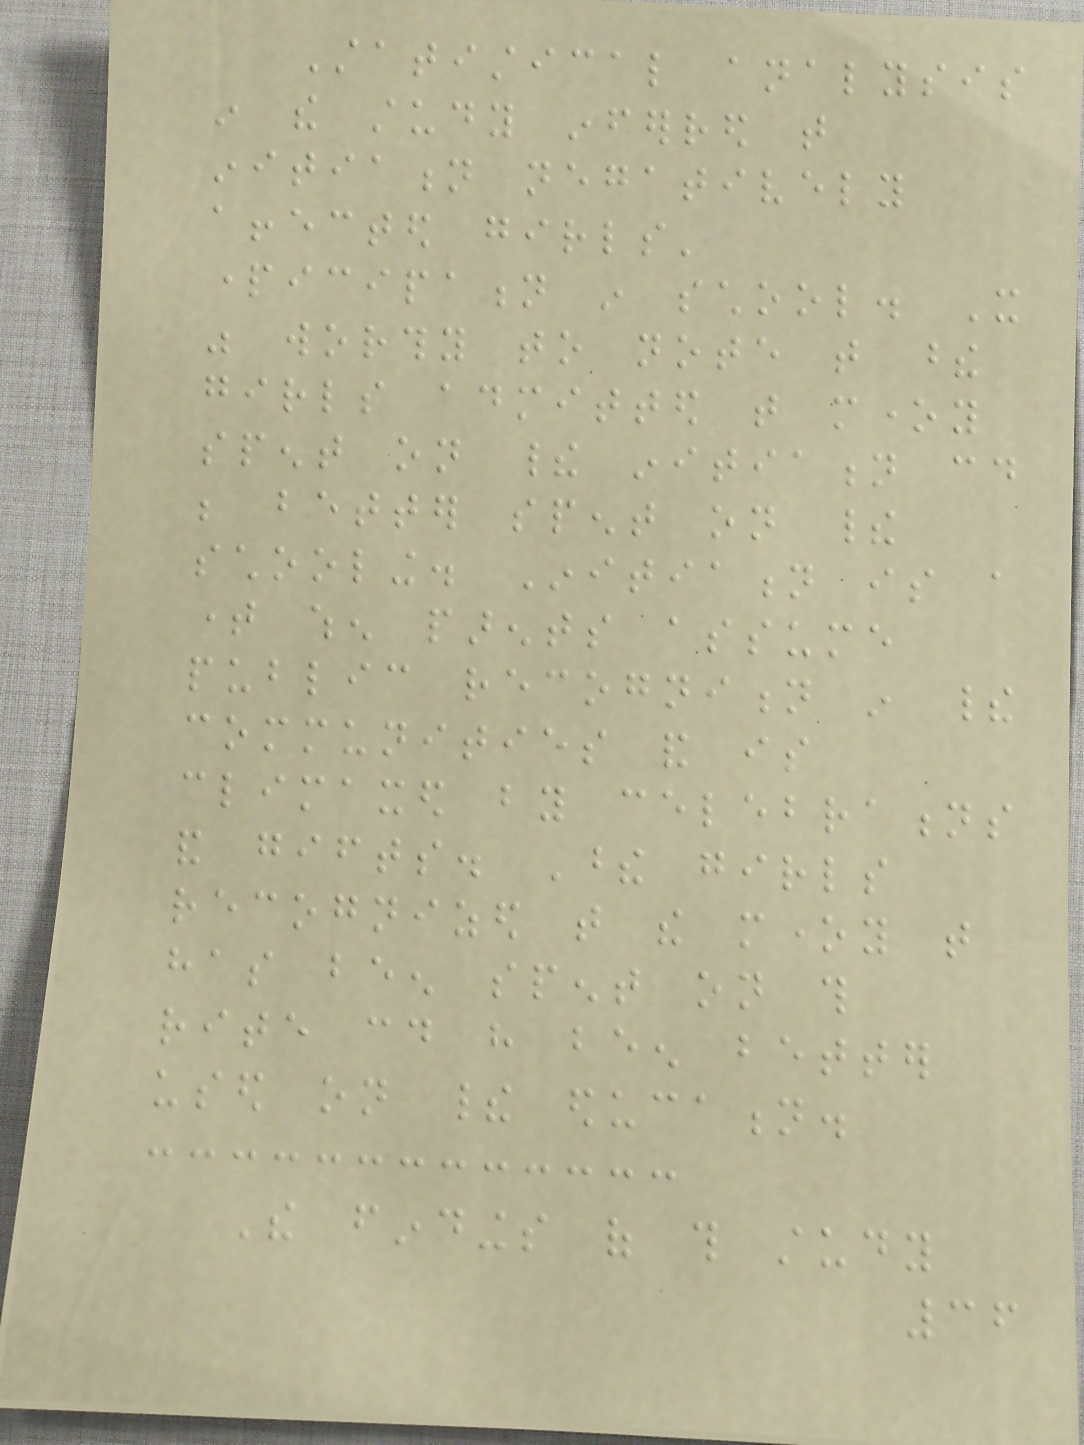Statistical analysis
in the study inferred that
initiation negatively
affected girls'
participation in school. It
was worthy to note that these
girls admitted that money
spent on their initiation could
be better spent on their
schooling. Initiation is a
time when parents assume
public recognition in their
communities and is
climaxed by celebrations
and gifts. These girls
recognized that the money that
has been spent on this
rite could have been better
used on their education.
The findings of this study
36
